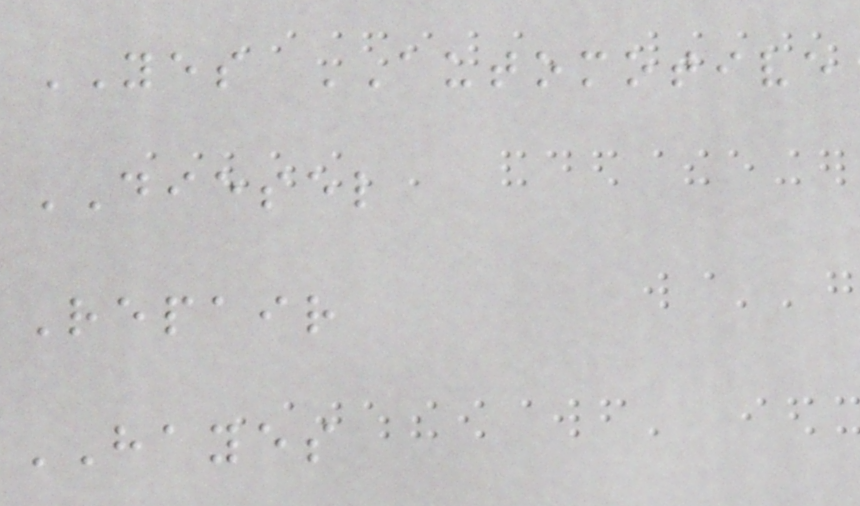YES AUTOMOTIVE
DIESEL
Repair
HAYES
